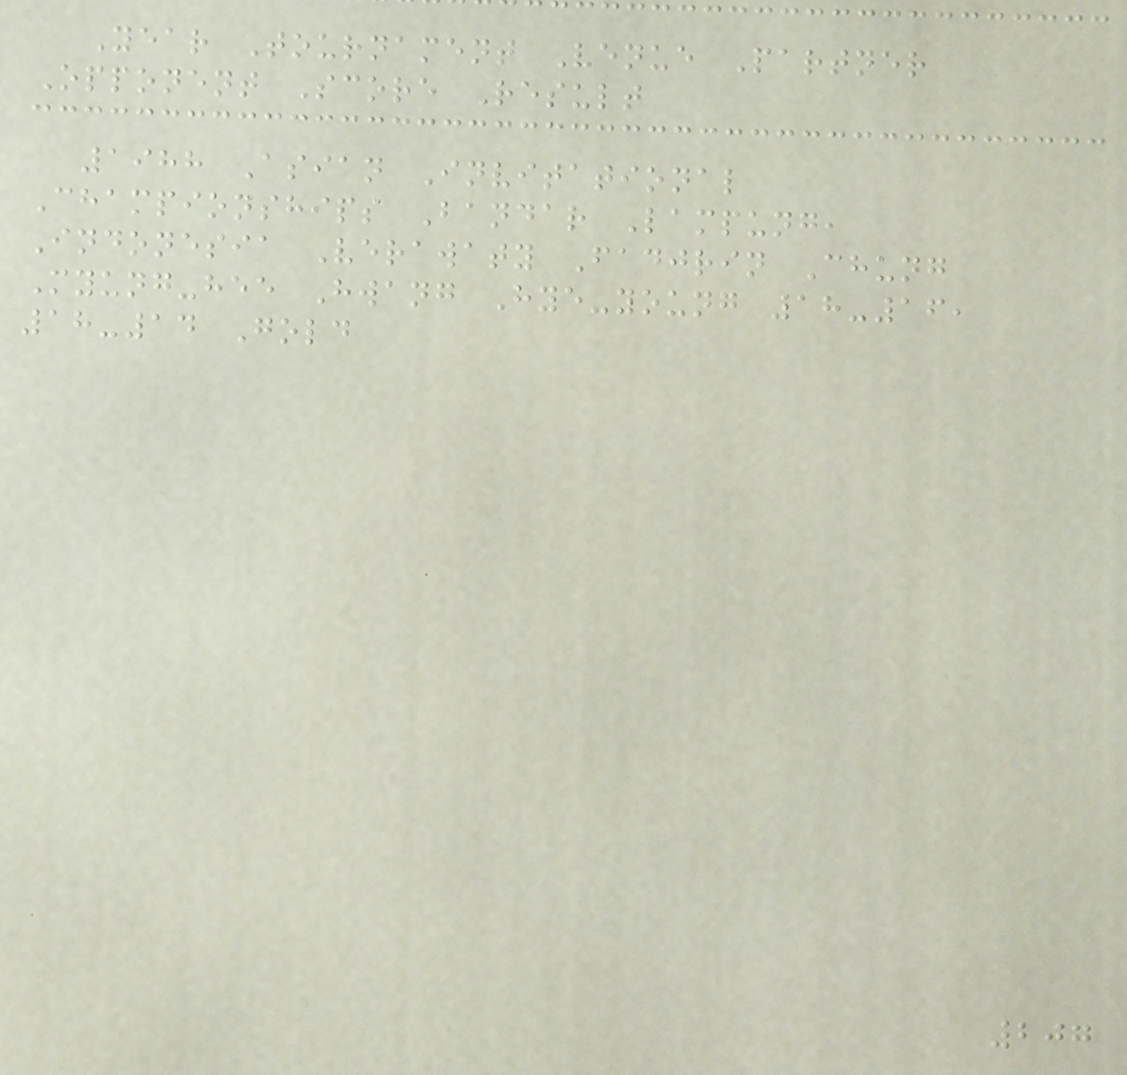Year Tournament Venue Partner
Opponent Score Result
1988 Asian Invitational
Championships Bandar Lampung,
Indonesia Verawaty Fadjrin Chung
Myung-hee Hwang Hye-young 18-16,
18-14 Gold
207
